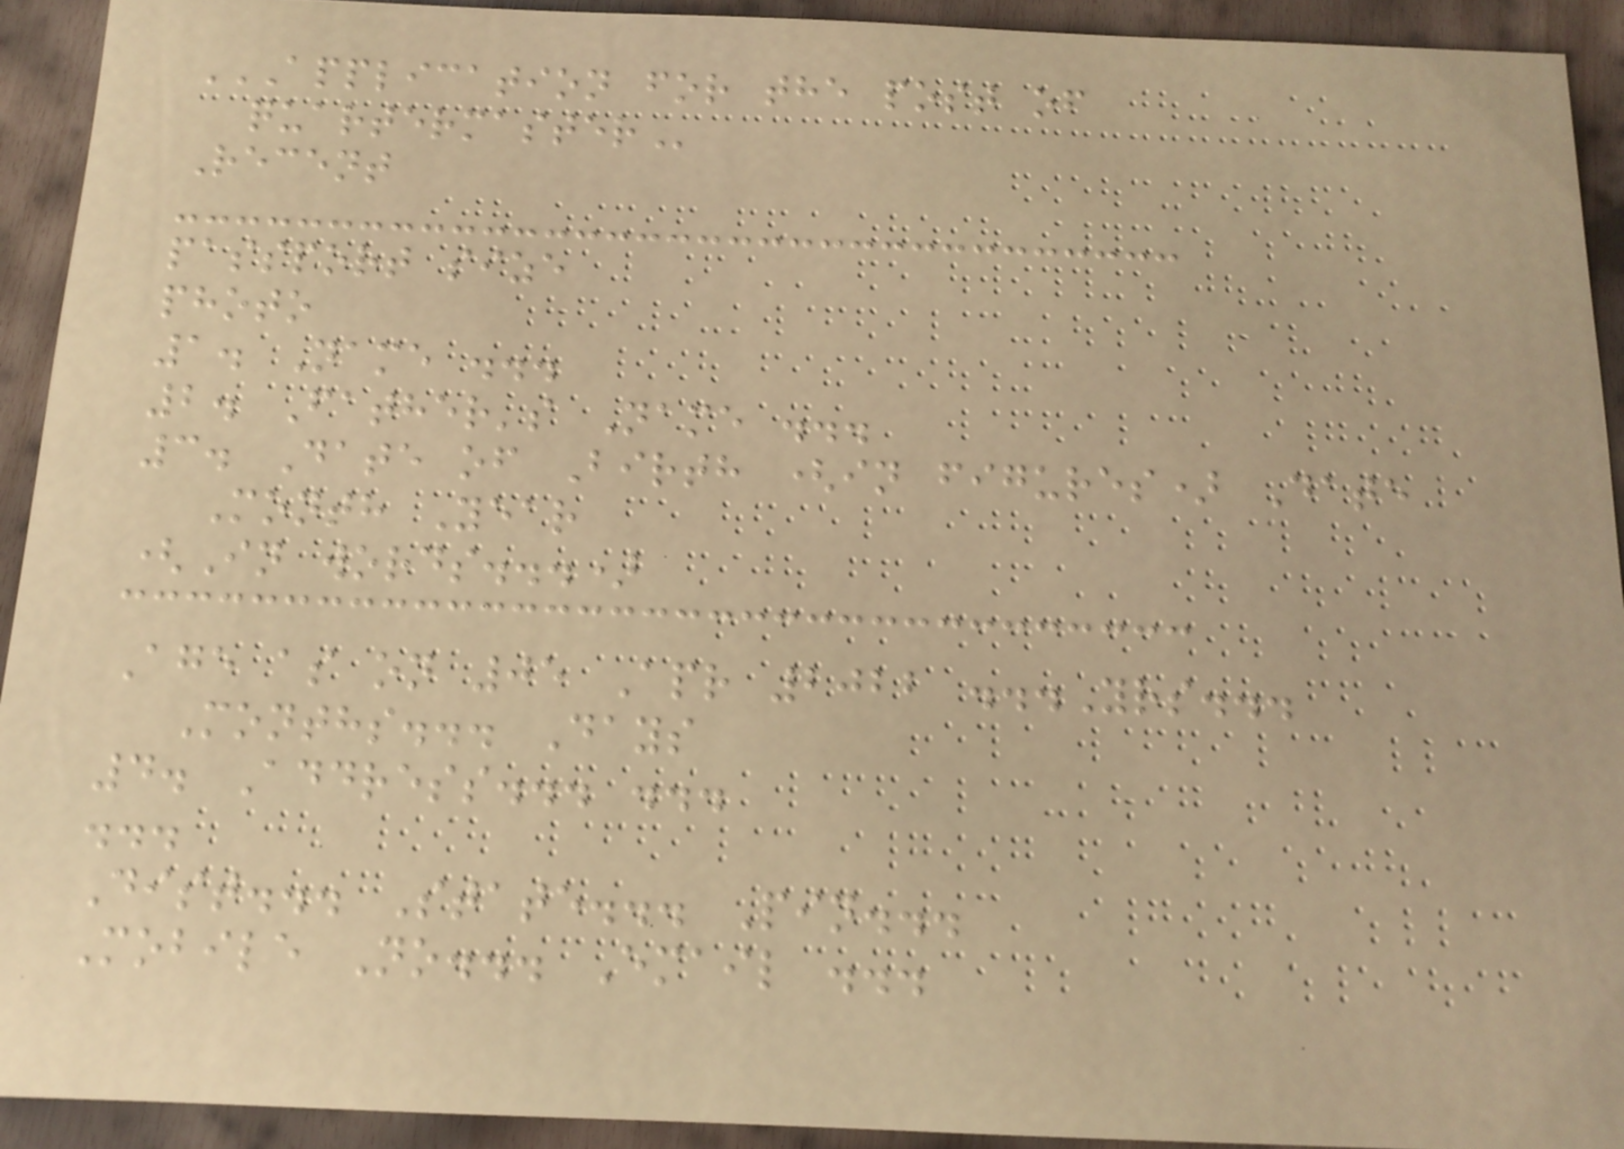APPLICATION FOR THE POST OF
QUARTERMASTER
Recent
passport size
photo
1. Name ...
2. Father's Name ...
3. Date of Birth (in figures) Date
Month Year
(In words...)
Age as on 05 Apr 2022 ...Yrs...
Months... Days
4. Address... ...
...
Dist... State... Pin...
Mobile No... Email ...
